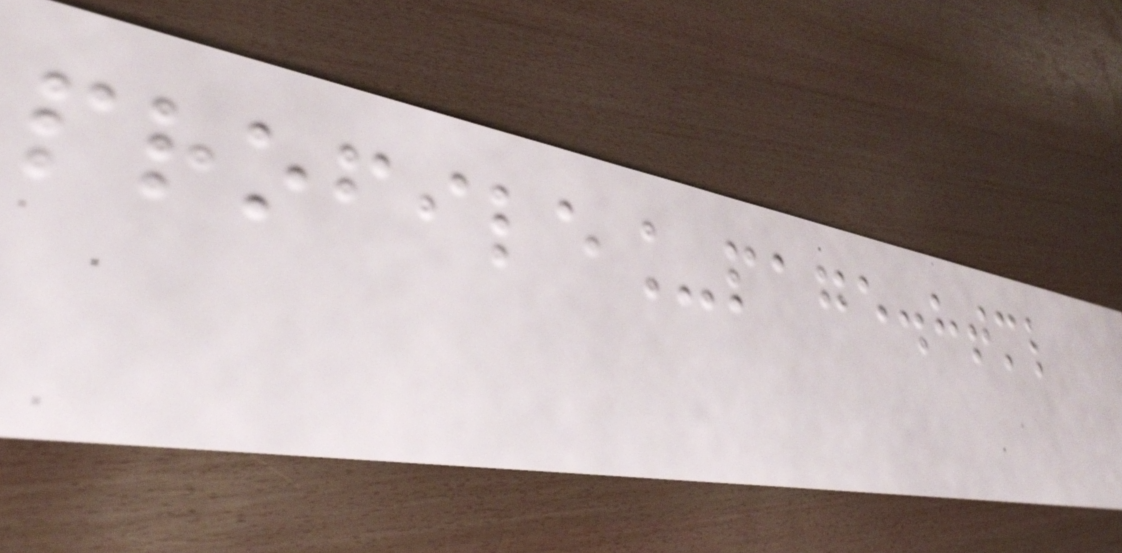profile_page.html
